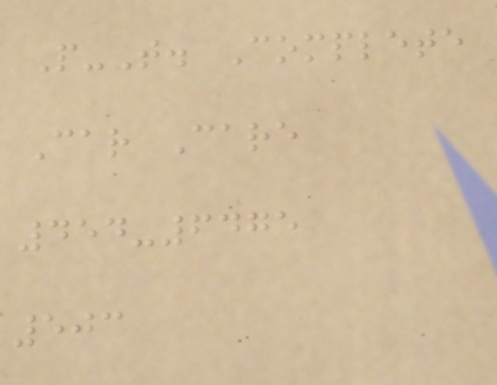P-T. Complete
Car Care
454-6475
503
